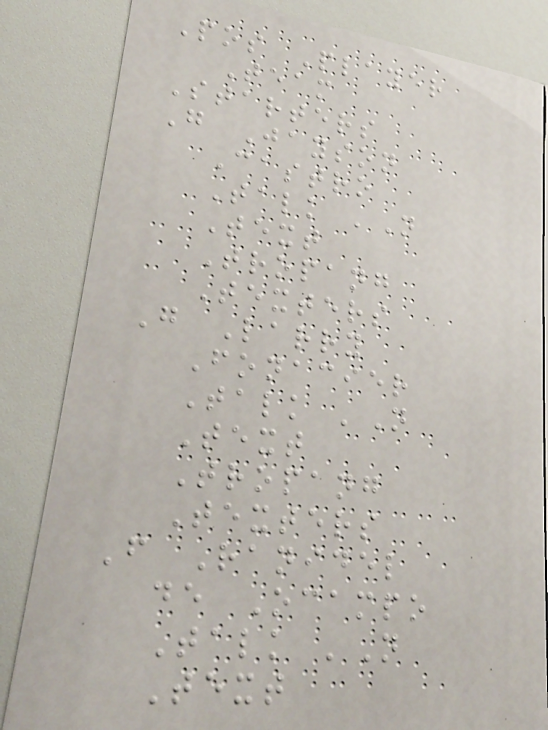Pos Player
Team
Starters
G Jayson
Castro
Talk 'N
Text
Tropang
Texters
G Larry
Fonacier
Talk 'N
Text
Tropang
Texters
F Ranidel
de Ocampo
Talk 'N
Text
